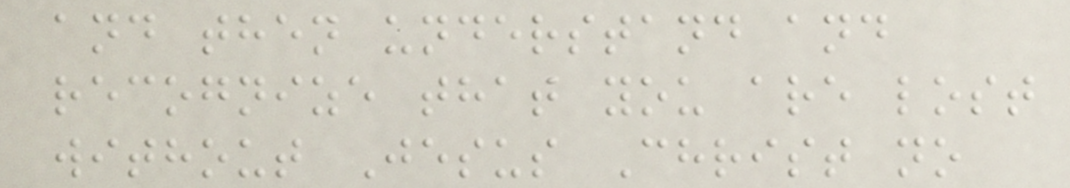and then understand and
recognize that you are lost
without Jesus Christ no
